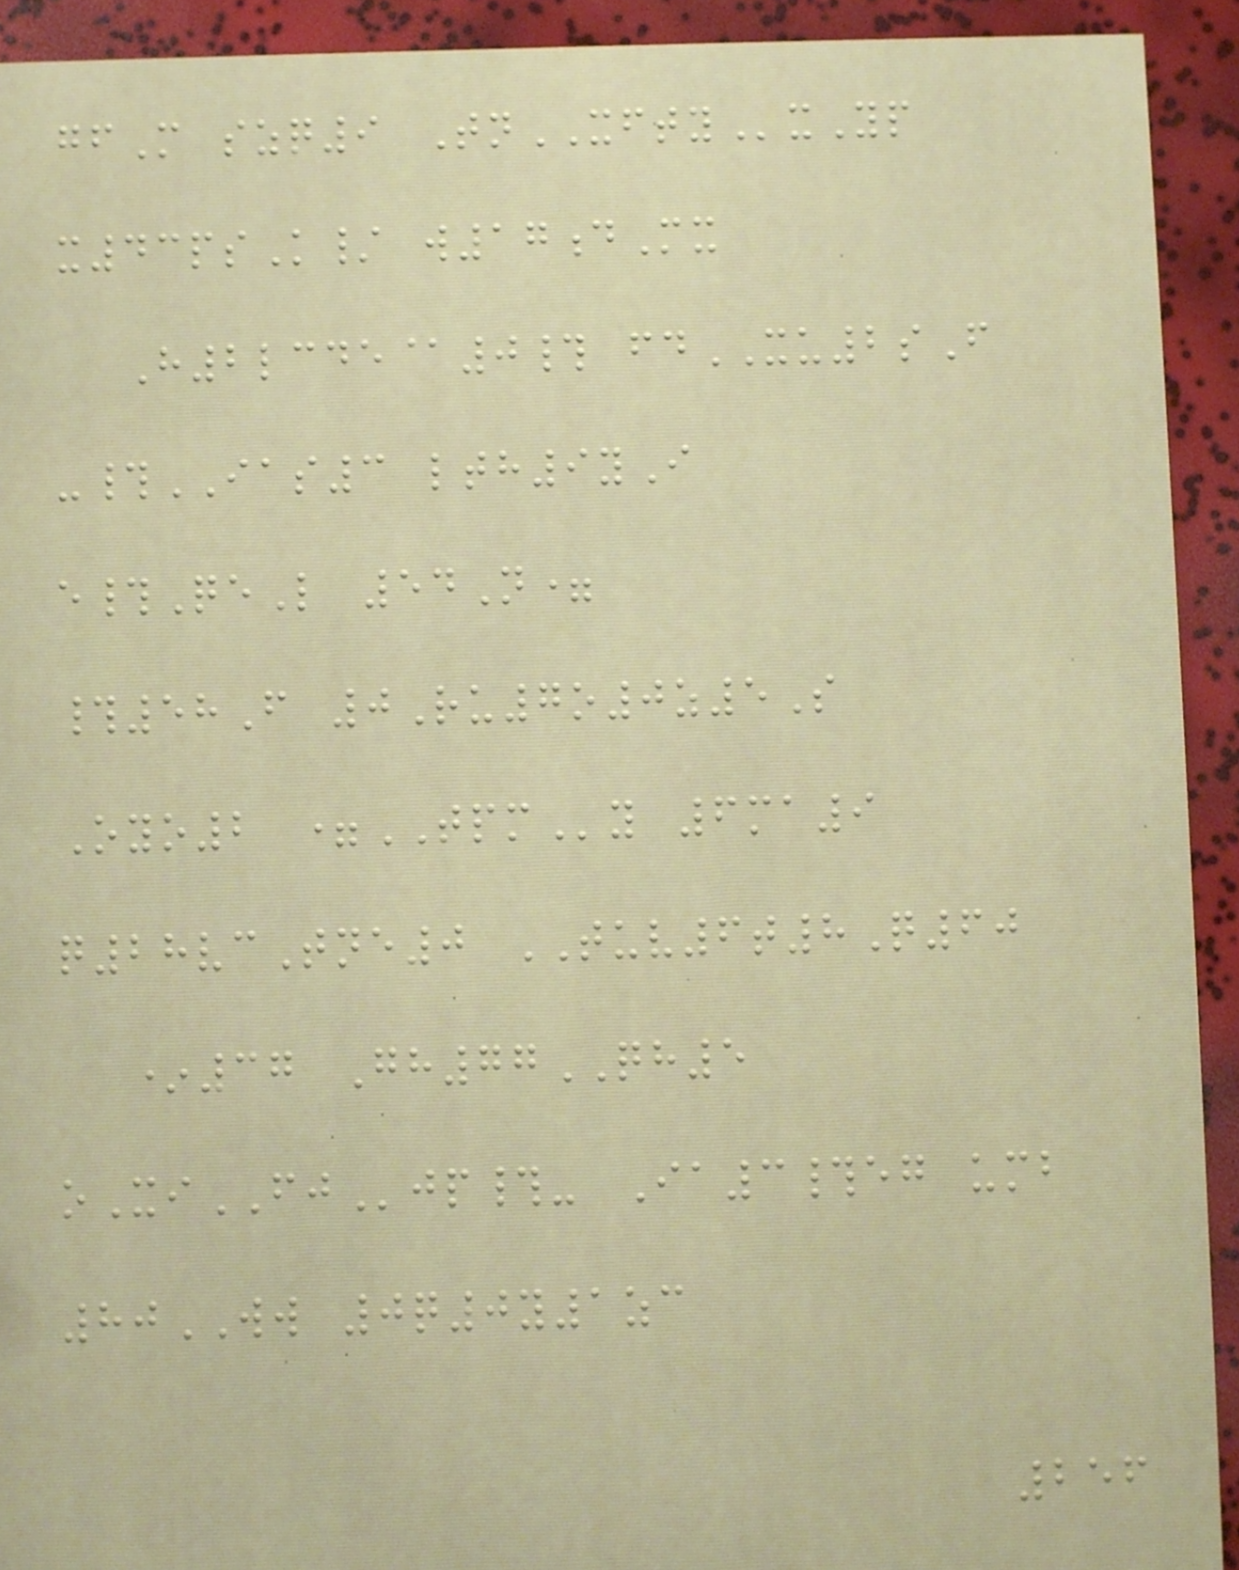gfM szq9 TnXFTYxYp
x43psK/ w17dMx
H2lcde@0# fdXU2sF
-#IAS3 lth9yI
e#QeL 54N=
#58F 0Ru7o0z5S
Oyo2 =TPMy 6ma9
q28vcTne0 TUV6t8Q60
*37 Gh77QH5
oXiFJjp#- Ia3#eg umb
80WW 0q0y1zc
256
